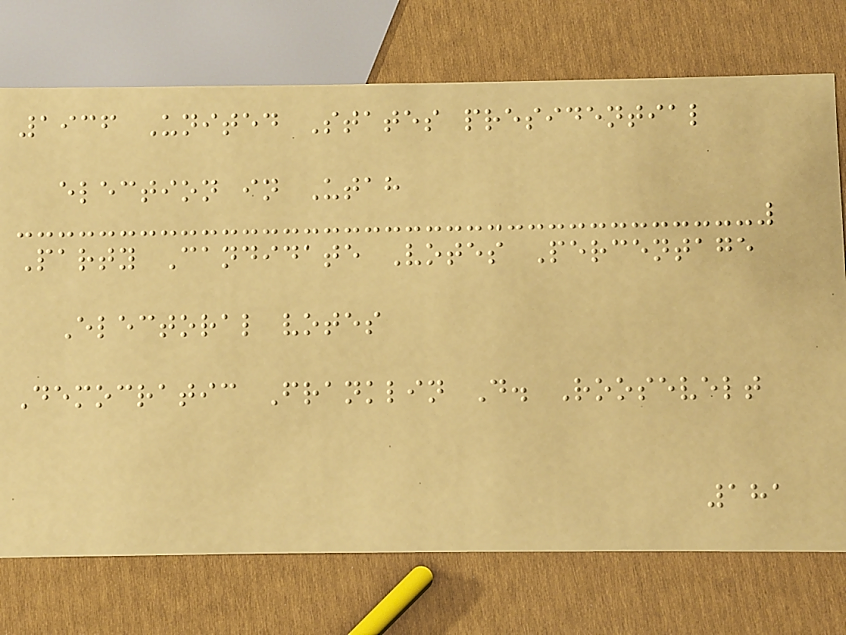1936 United States presidential
election in Utah
Party Candidate Votes Percentage
Electoral votes
Democratic Franklin D. Roosevelt
181
